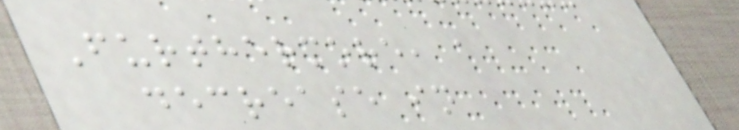Furthermore, a
decrease in
